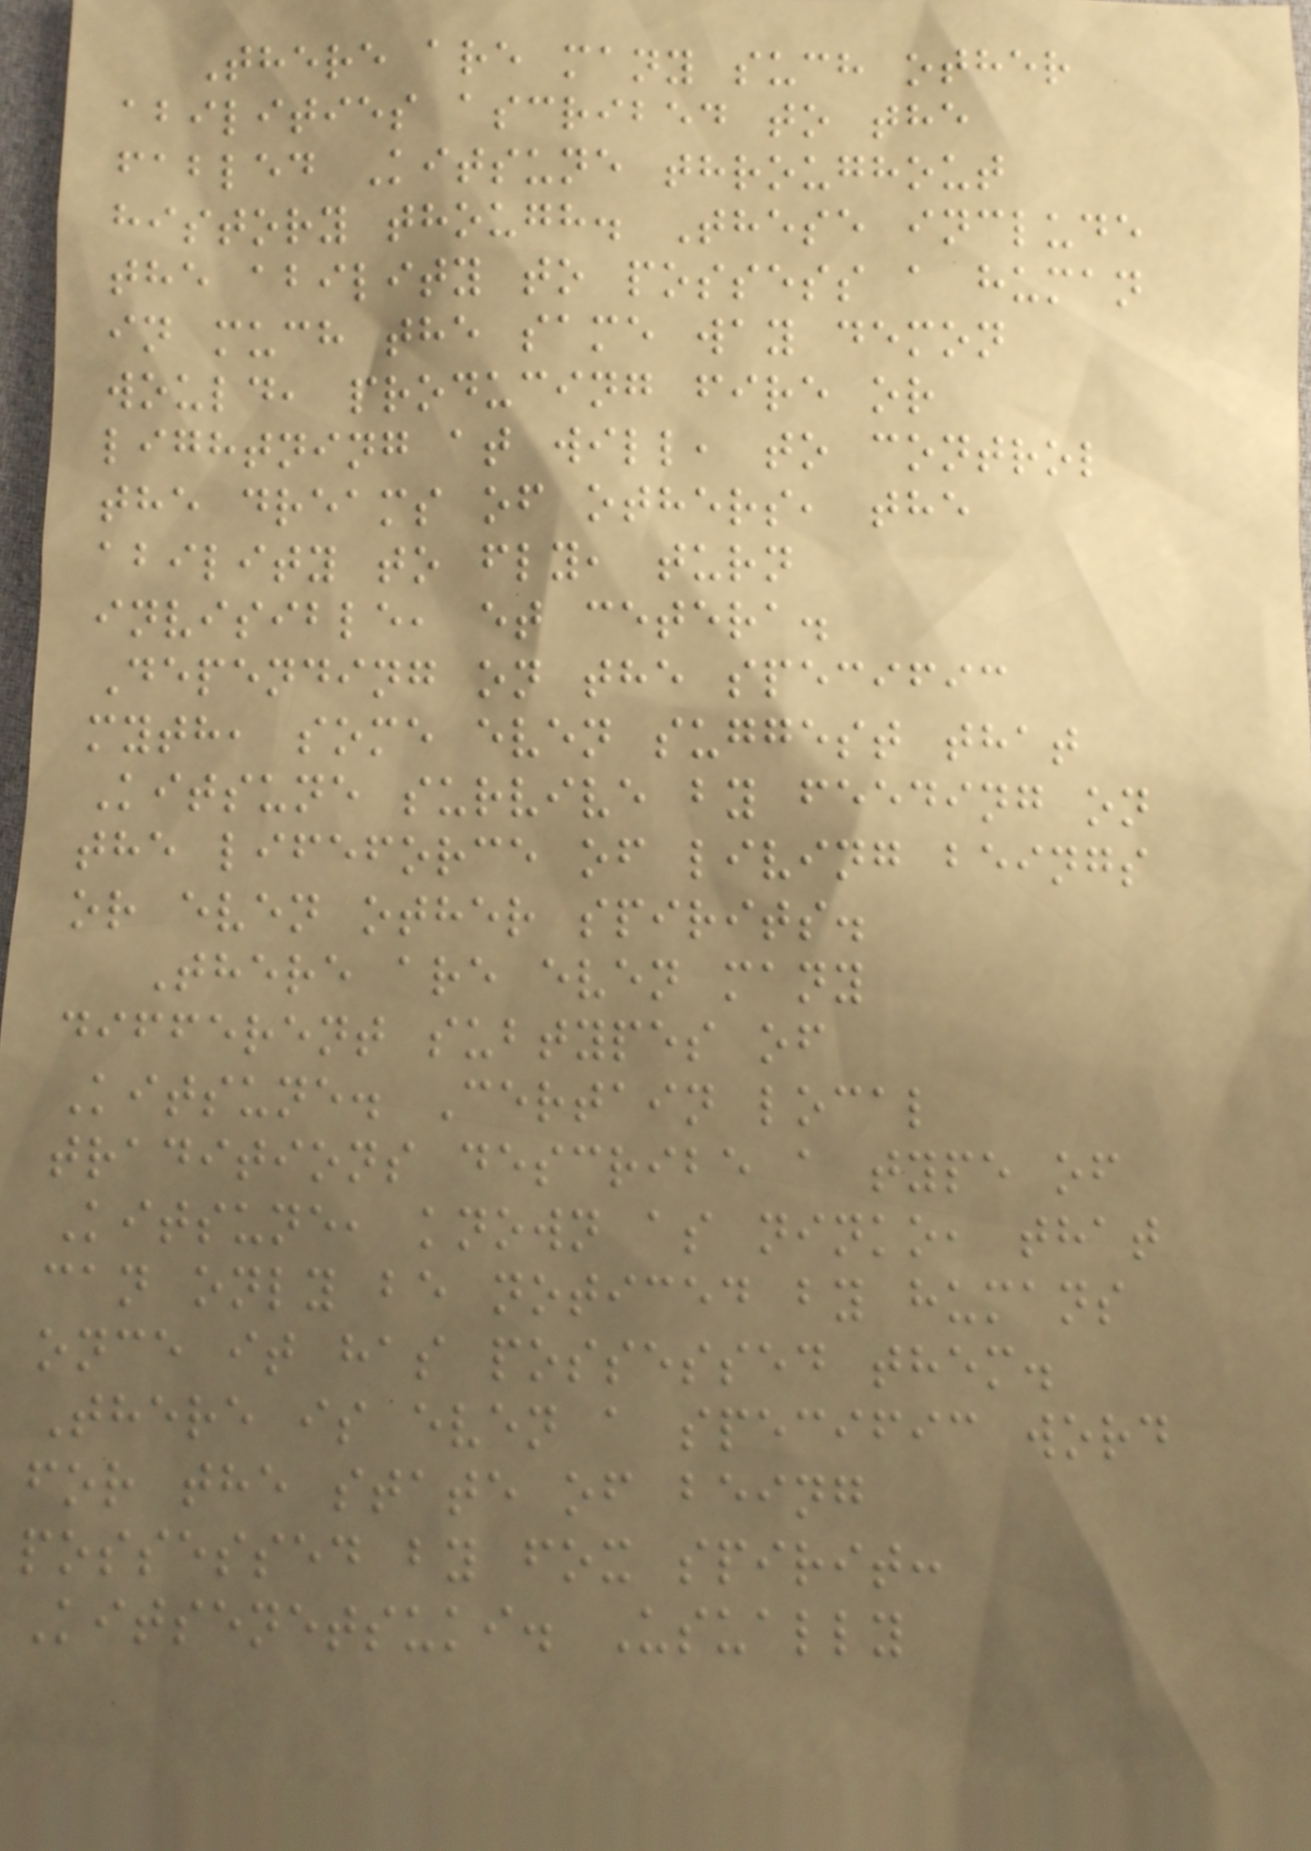There are many such other
abilities ascribed to the
fabled Kitsune throughout
history though. These include
the ability to possess a human
in much the same way demon
would, producing fire or
lightning at will, to control
the dreams of others, the
ability to fly, turn
invisible, et cetera.
Depending on the specific
myth, some even suggest that
Kitsune survive by feeding on
the lifeforce of living beings
or even other spirits.
There are even many
different subtypes of
Kitsune. Certain local
traditions describe a type of
Kitsune, known as ninko, that
can only be noticed by humans
once it has possessed them.
There is even a specific word
for the state of being
possessed by fox spirit:
Kitsenetsuki. Usually
